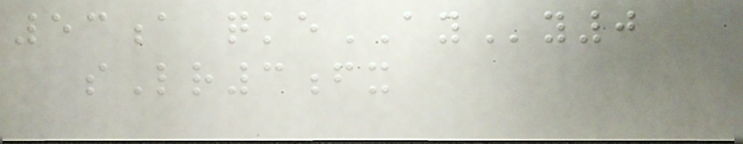53a qkeAYy0
sLr3fx
